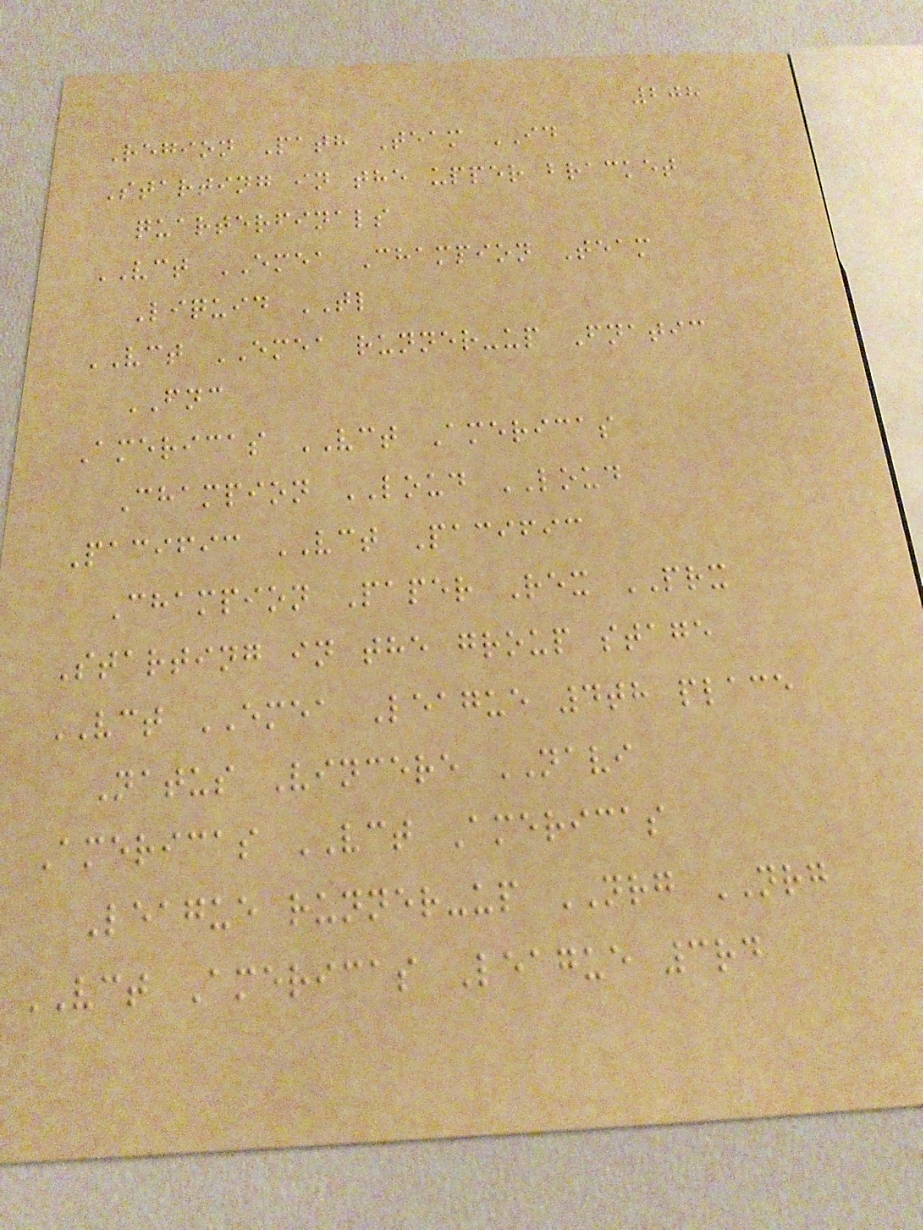208
Region Path Team ID
Starting in the upper bracket
quarterfinals
VCT EMEA Champion Team
Liquid TL
VCT EMEA runner-up Fnatic
FNC
Americas VCT Americas
Champion LOUD LOUD
Pacific VCT Pacific
Champion Paper Rex PRX
Starting in the group stage
VCT EMEA League 4th place
Natus Vincere NAVI
Americas VCT Americas
League runner-up NRG NRG
VCT Americas League 3rd
